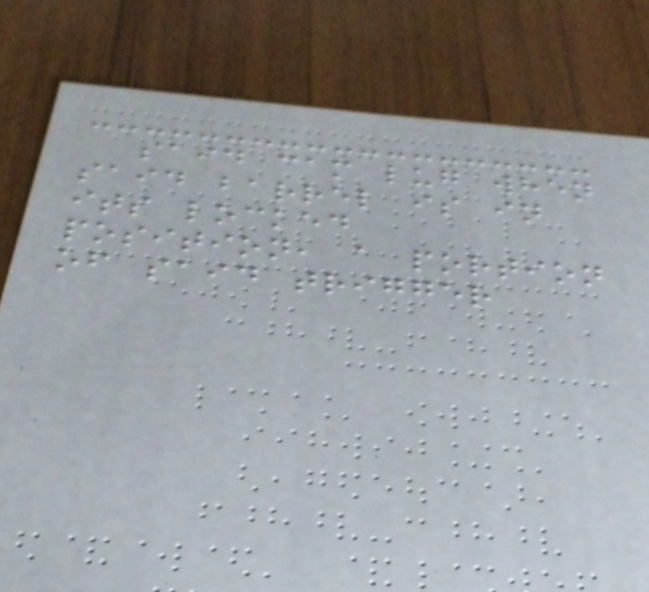said cam lug when
said barrel is in
its locked
position, a portion
of said trigger
